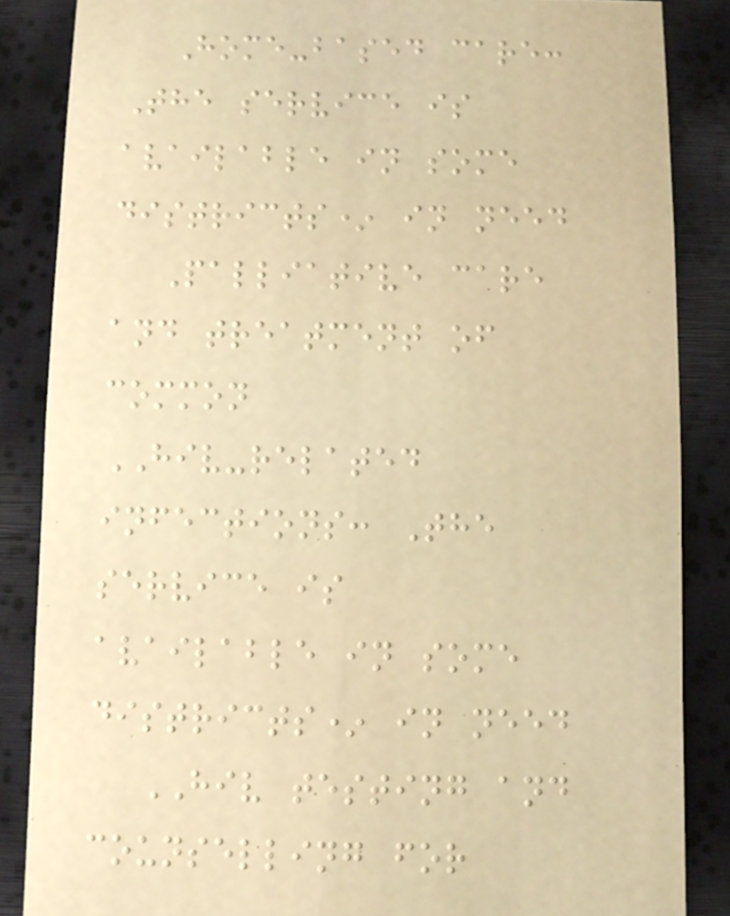Home-based care:
The service is
available in some
districts* in need
Palliative care
and treatment of
common
HIV-related
infections: The
service is
available in some
districts* in need
HIV testing and
counselling for
